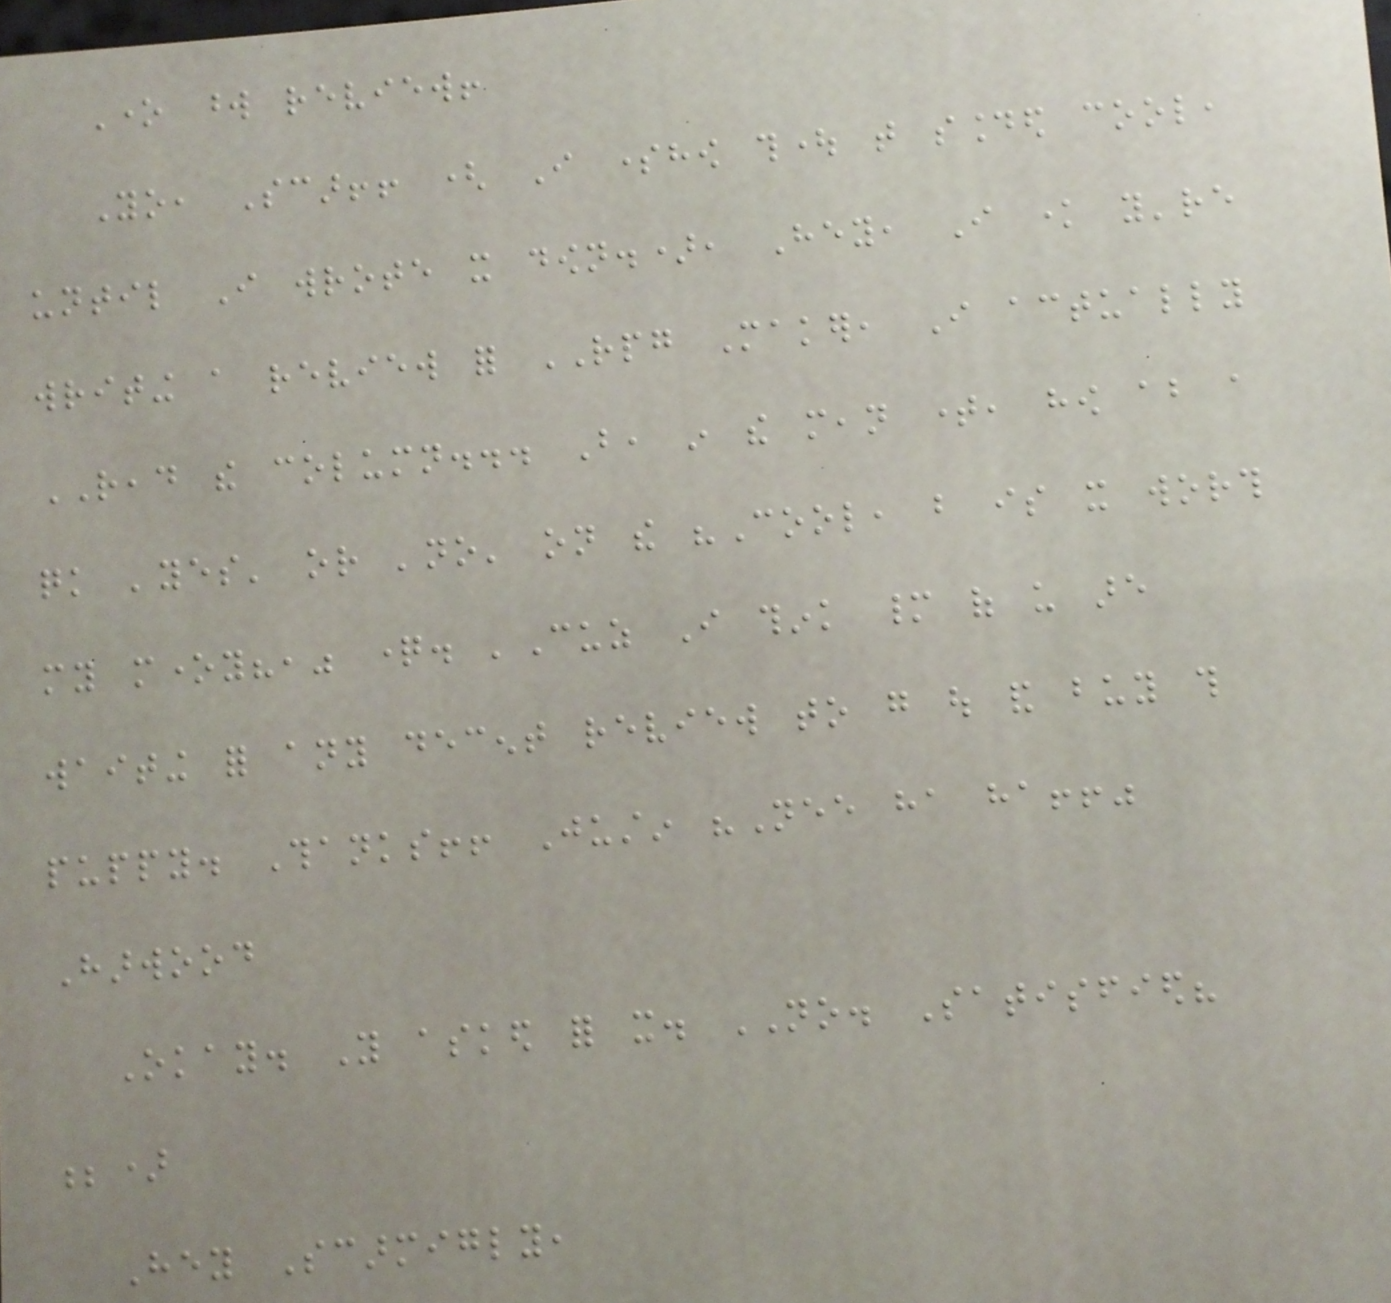One word review!
Yo, Scar!! ( I somehow thought that sounded cool,
until I wrote it down.), Hey, I know you're
writing a review for RPG Maker, I actually
READ the column... But, in the mean time, how about a
quick 'yes' or 'no' on the "Cool, but is it worth
my money?," question. 'Cuz I think many of us are
waiting for any decent review to go out and buy this
puppy. Thanks!! Justin "Nee ha ha!!"
Harwood
Okay. You asked for it. NO. Satisfied?
;)
Hey Scarmigly,
